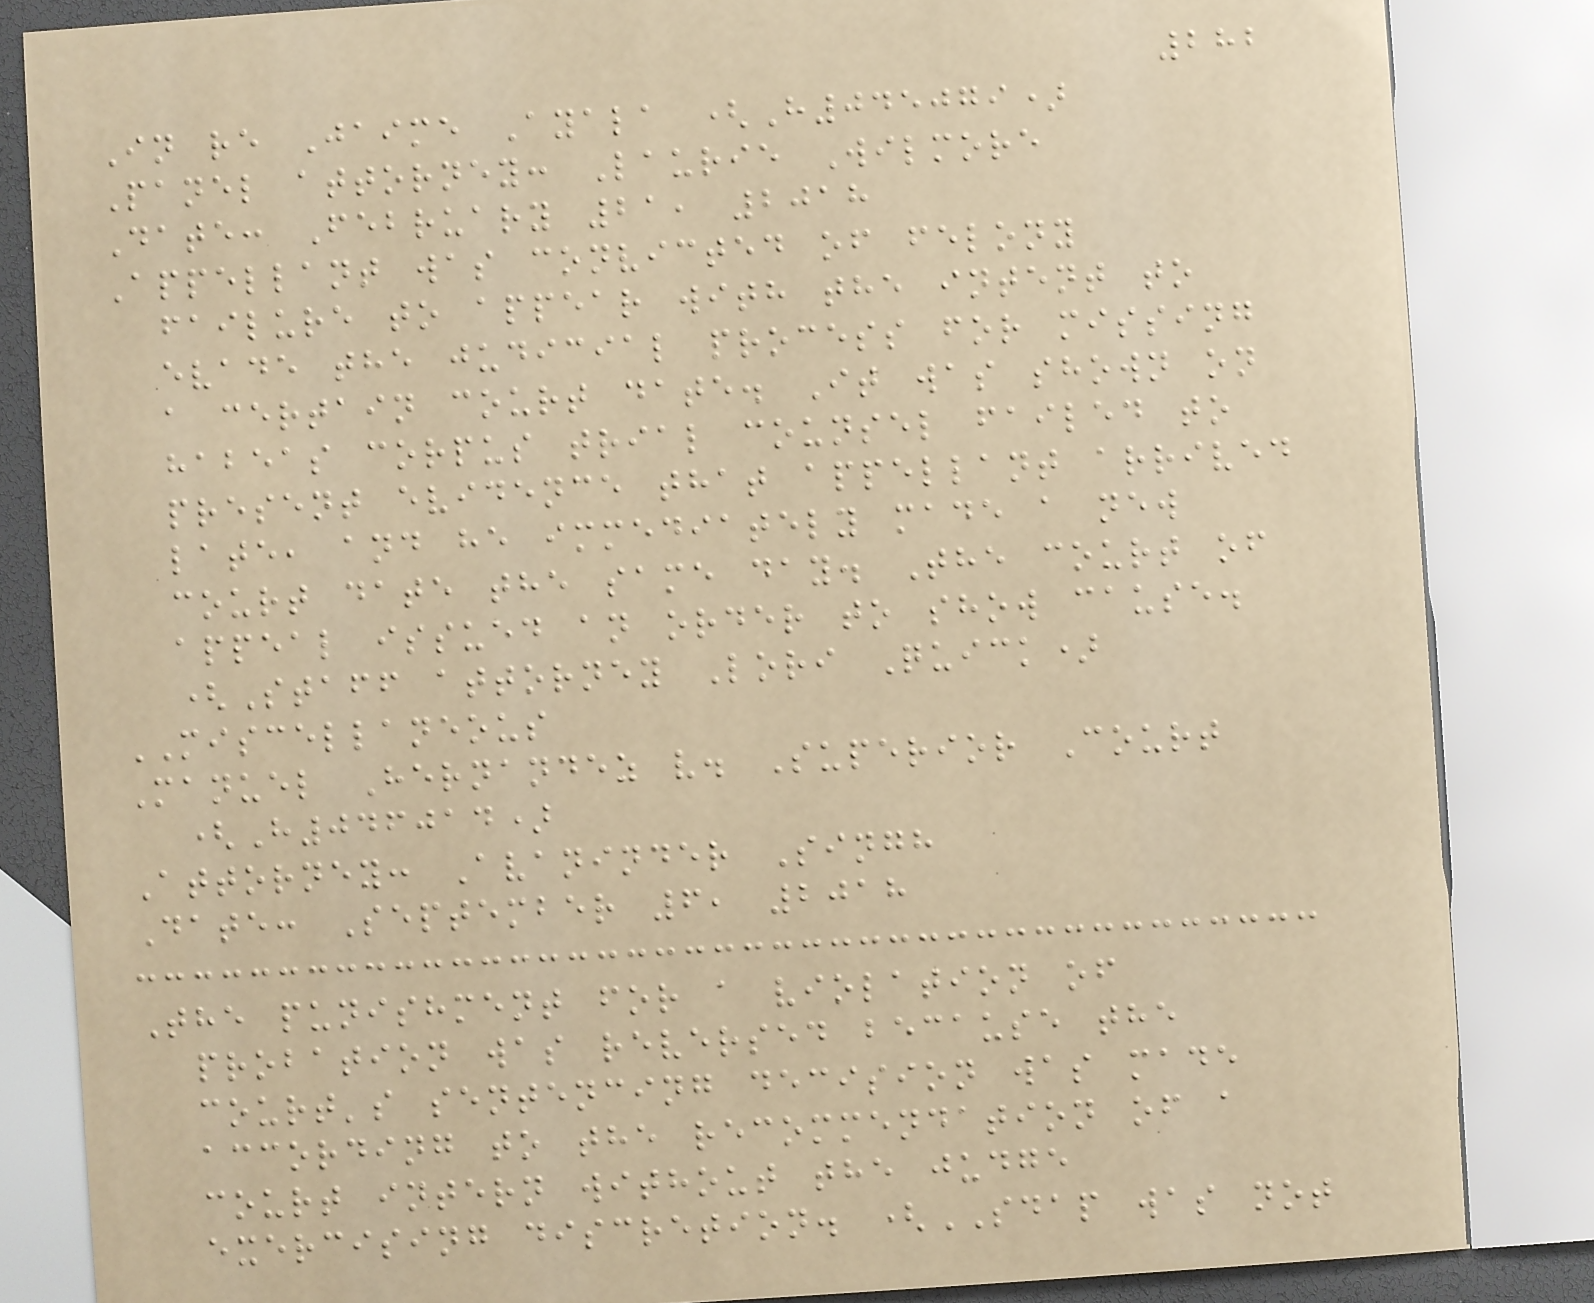282
In re Jaime Ayala (H045079)
Panel attorney: Laurie Wilmore
Date: February 21, 2018
Appellant was convicted of felony
failure to appear with the intent to
evade the judicial process for missing
a certain court date. It was shown on
habeas corpus trial counsel failed to
present evidence that appellant arrived
late, and he immediately made a new
court date the same day. The court of
appeal issued an order to show cause.
(Staff attorney Lori Quick)
MISCELLANEOUS
Manuel Hernandez v. Superior Court
(H046014)
Attorney: Avaninder Singh
Date: September 6, 2018
The punishment for a violation of
probation was reversed because the
court's sentencing decision was made
according to the recommendation of a
court intern without the judge
exercising discretion. (SDAP was not
